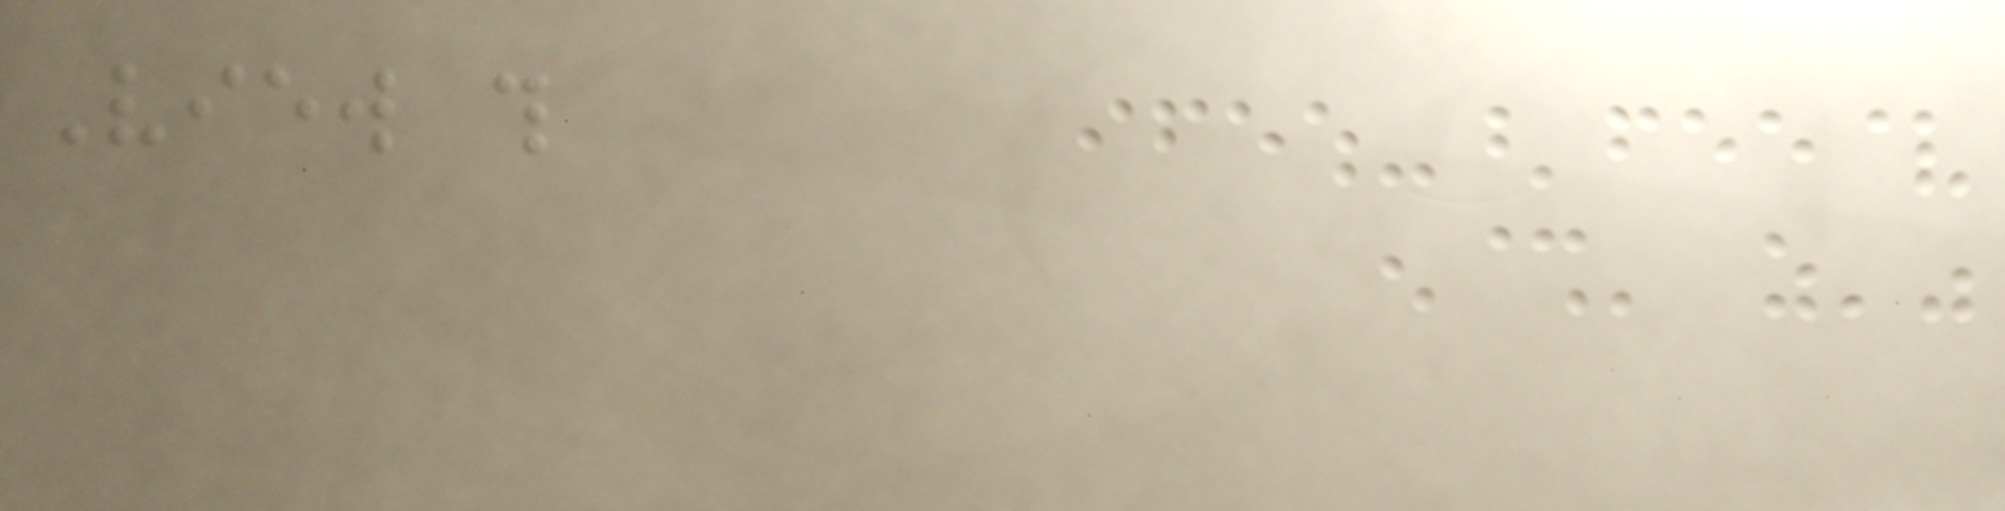View this
